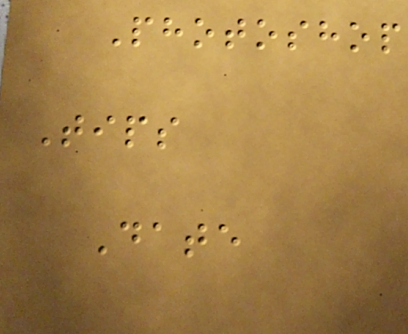Photoshop
Tips
Date
